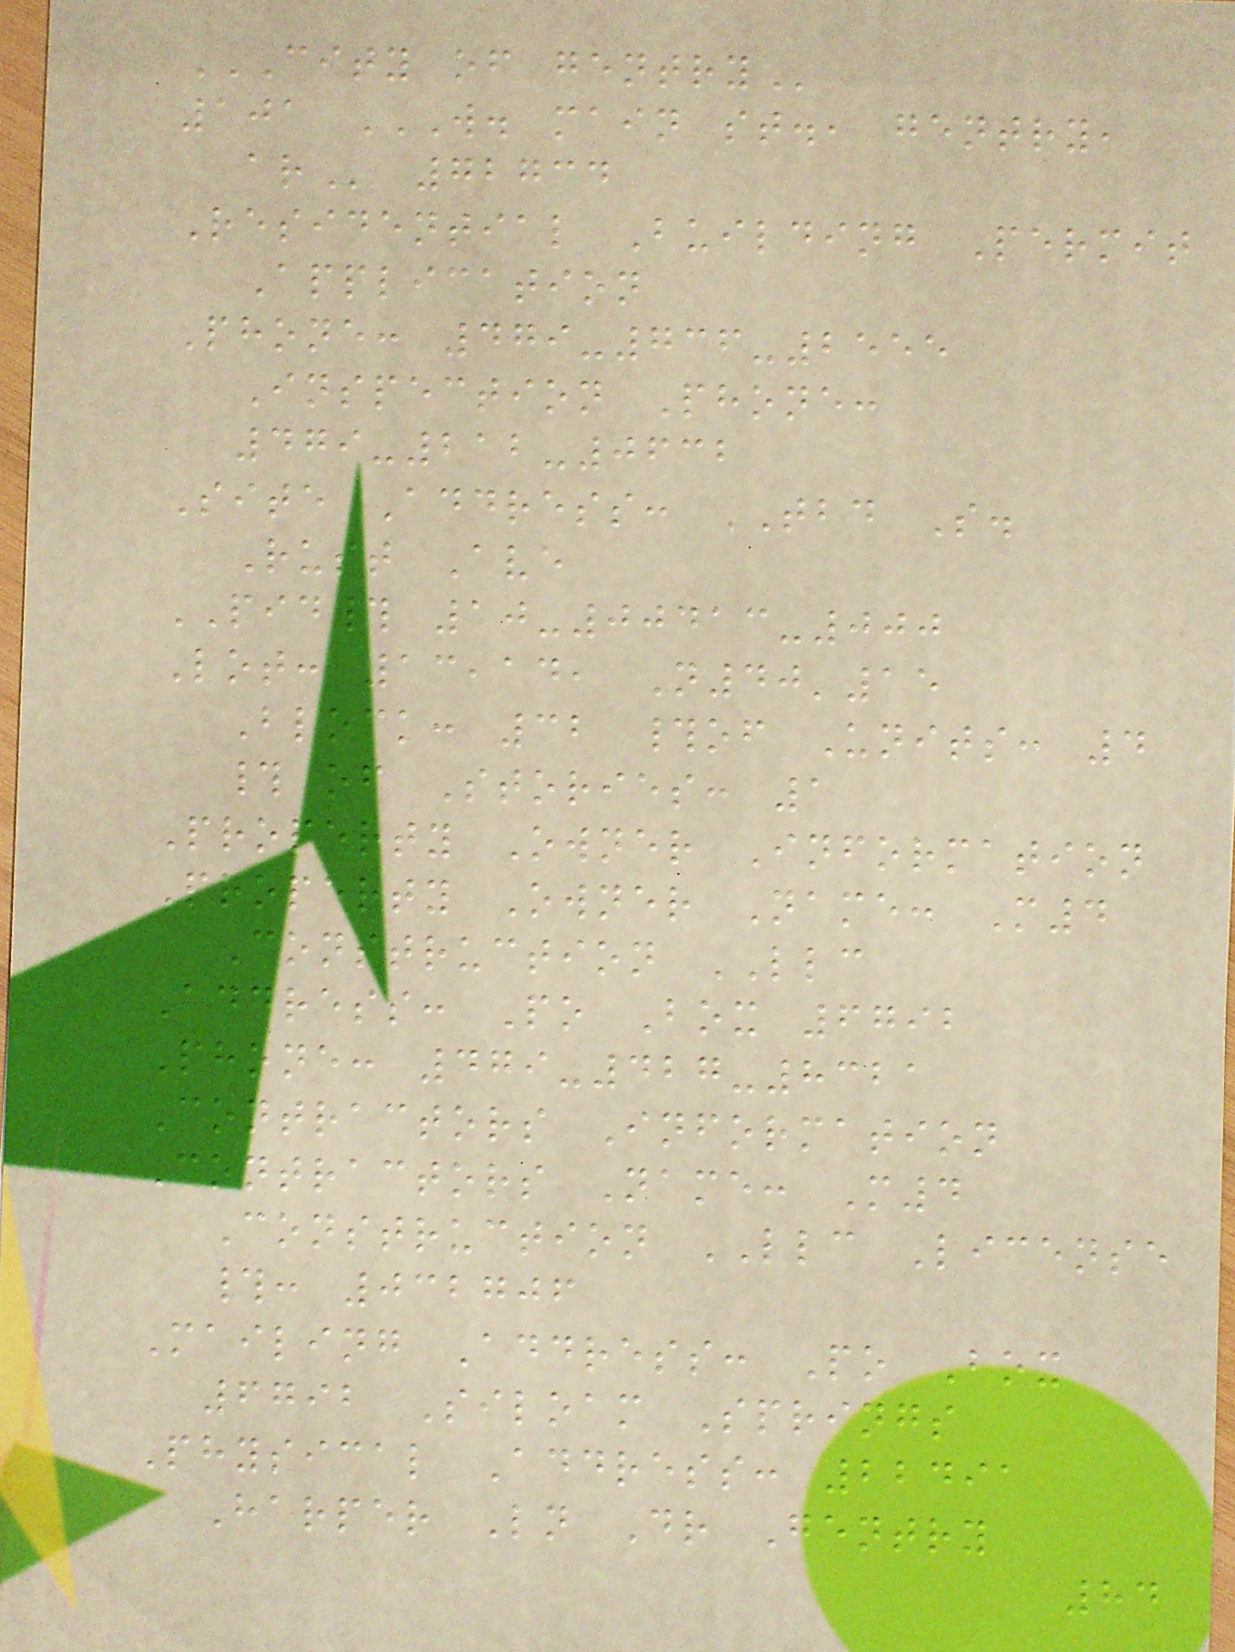CITY OF GENTRY
101 W. MAIN ST., GENTRY,
AR 72734
Residential Building Permit
Application
Phone: 479-736-2555
Inspection Phone:
479-212-0632
Site Address: TBD S.
Rust Ave
PID# 10-00413-000
Lot: 13,14, N40'15
Block: 32 #of Units: 4
# of Stories: 1
Property Owner Information
Property Owner Name: M4
Construction LLC
Address: Po Box 6792
Phone: 479-427-8321
Contractors Information
Contractors Name: M4
Construction LLC License
#: 032706
Mailing Address: Po Box
6792 Siloam Springs
Physical Address: 22491
Harper Ln Dr Gentry
84
